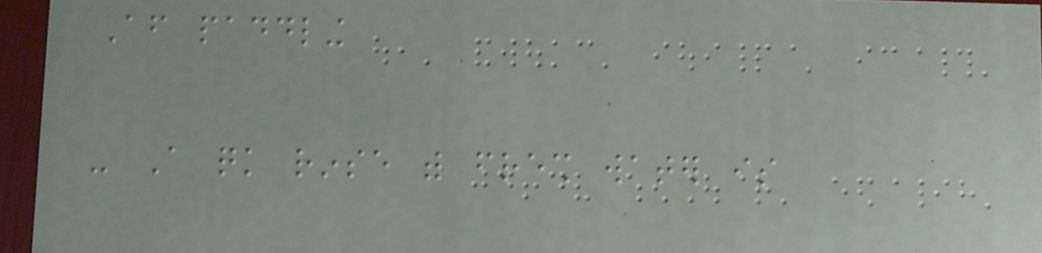After paddling
- A quick rinse with fresh water is
